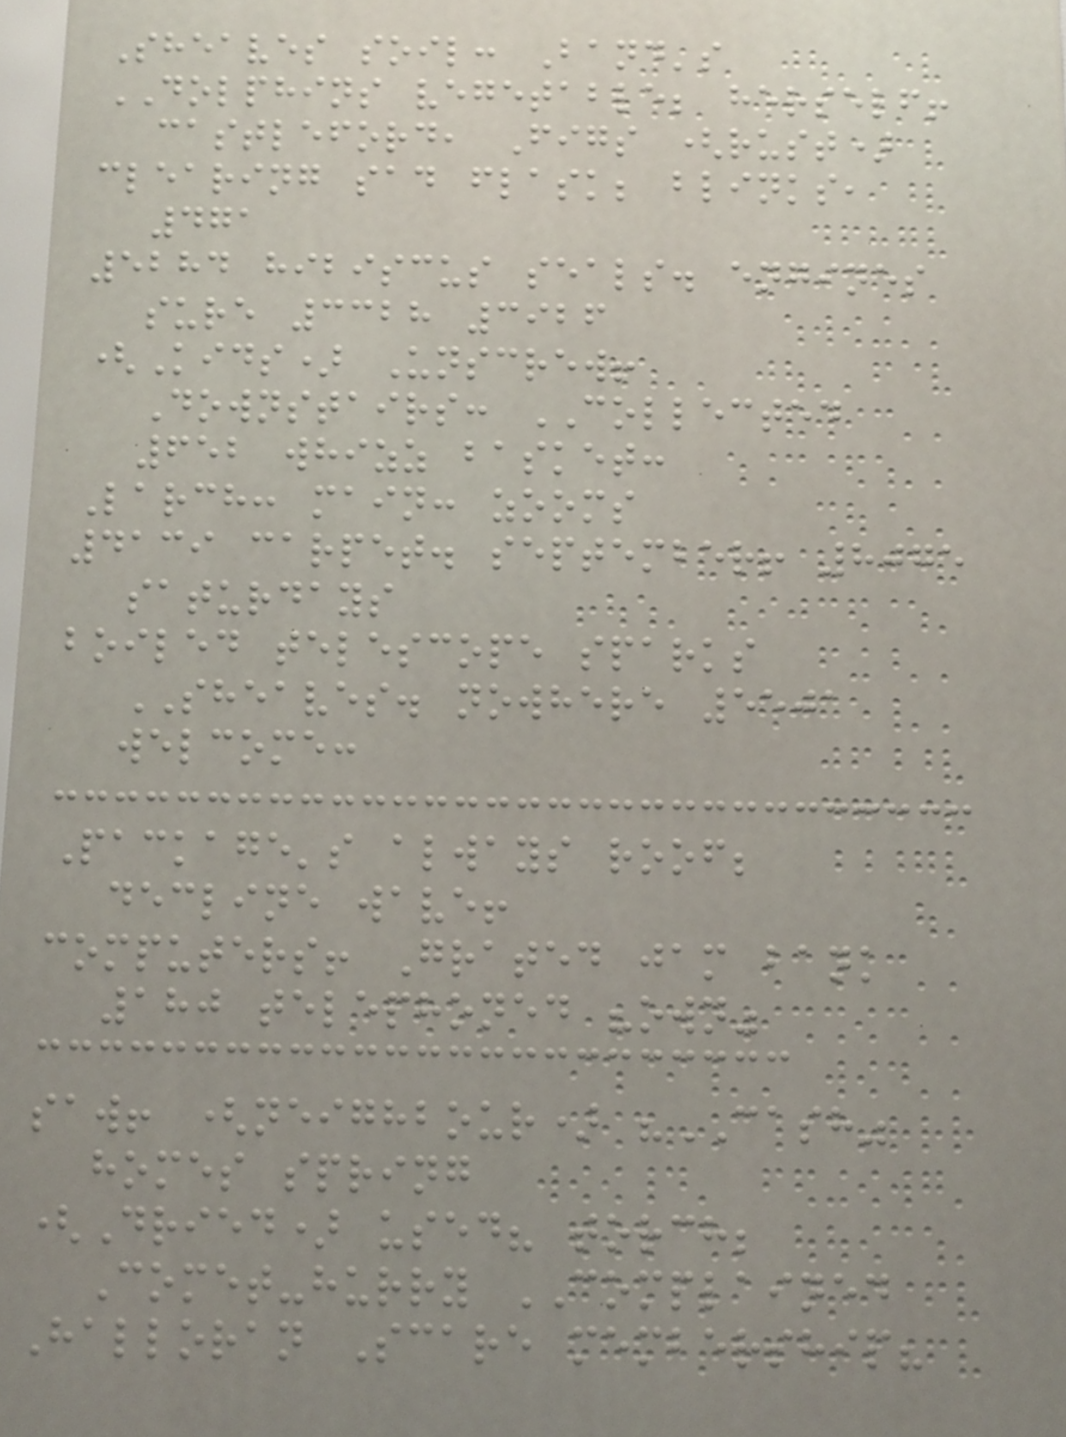Sheaves soil: Band's
DOLPHINS vegetable; herself!
castleford, Figs (rust)
clearing sad flask; blinks,
471
5284 hibiscus seals. engines
sure 3328 3926
(Kids) Unscrew!
Downstairs: COLLECTED
652 whizz basket:
Larch: main: zooms
4139 carpet. september! 8075
saturdays
boiled telescope sparks
SHEAVES. nowhere 5501
welcome:
Package's always roof;
decline wave!
computers! Grated jam bank
180 telephoned "own"
saw! (neighbour) "CASH"
homes spring
(Dried) used? torch;
Comet-hurry COMPLAINED
Halloran Scare membership?
